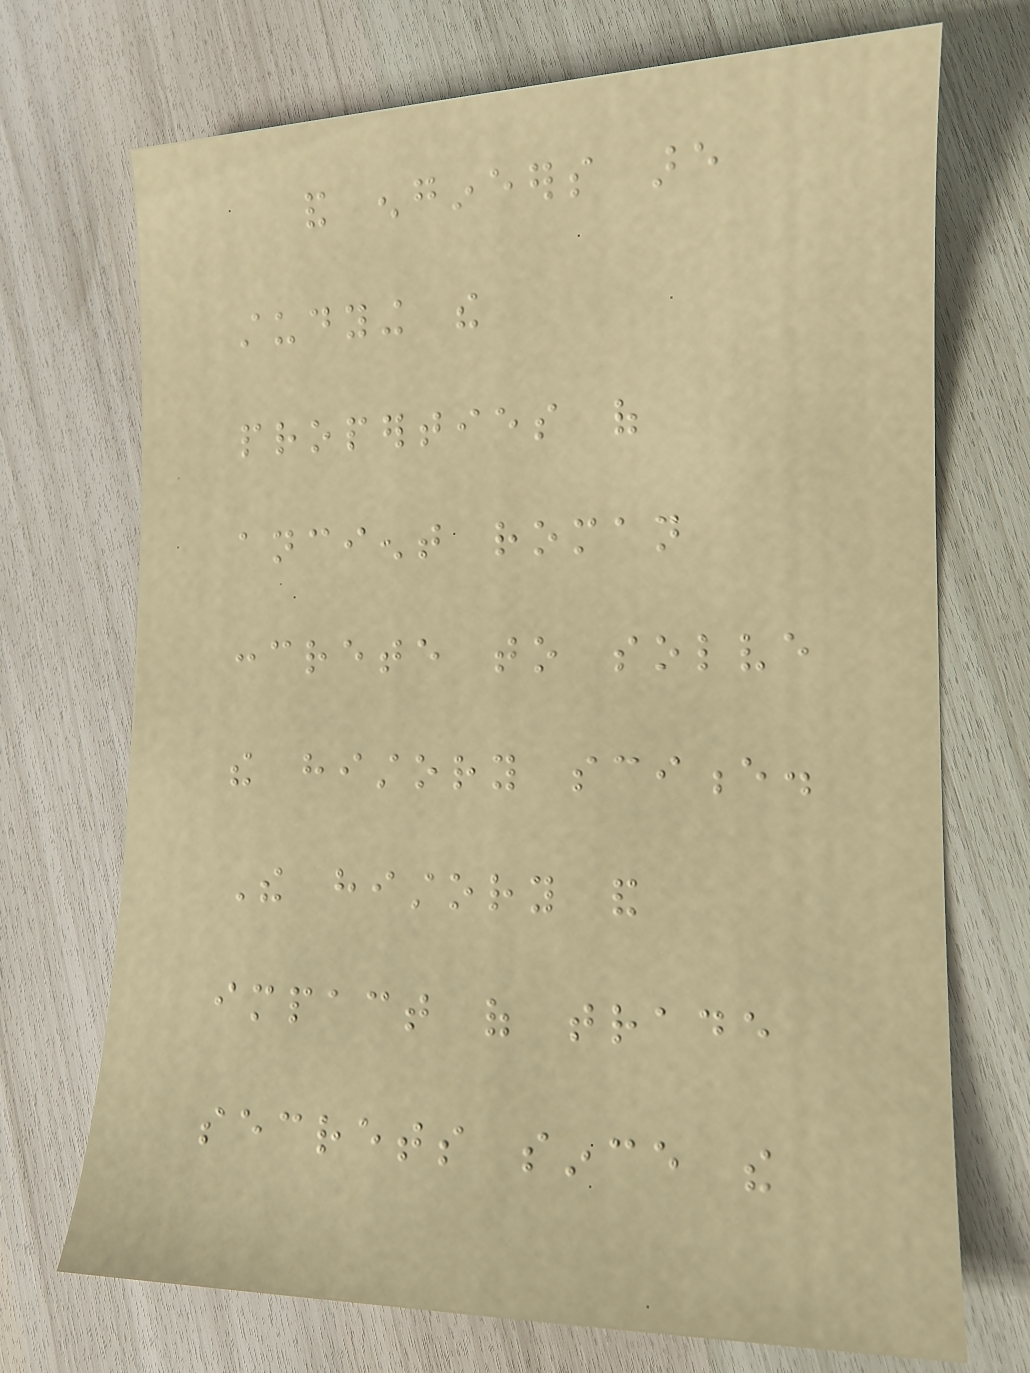and engineers are
studying the
properties of
ancient roman
concrete to solve
the history science.
The history and
impact of trade
secrets since the
